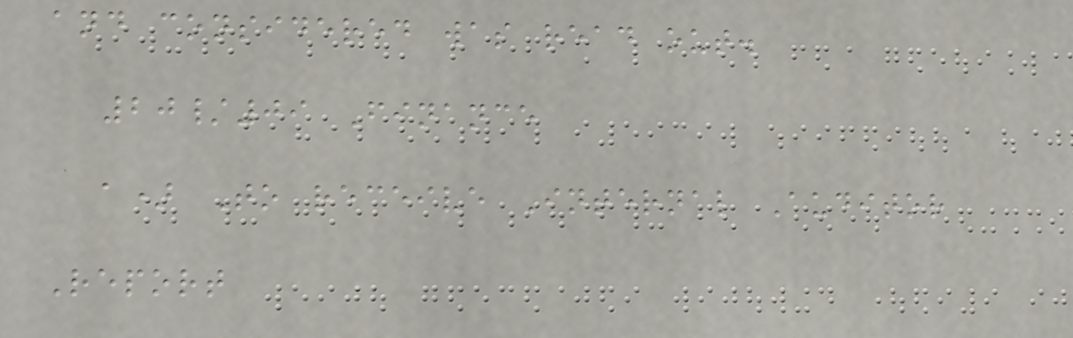and considered was read out.
20/09 Finance
a) To receive Internal Auditor
Report
